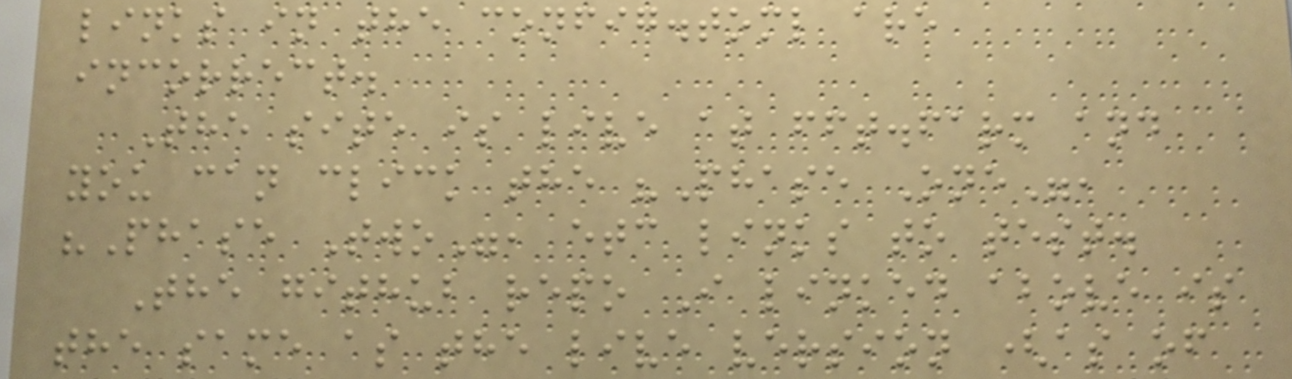links in the config.toml are
incorrect.
The site is live at fft.farm and
you can click the "Phase One",
"Phase Two", etc links to test.
The github repo I linked above is
the same as the live version (as of
